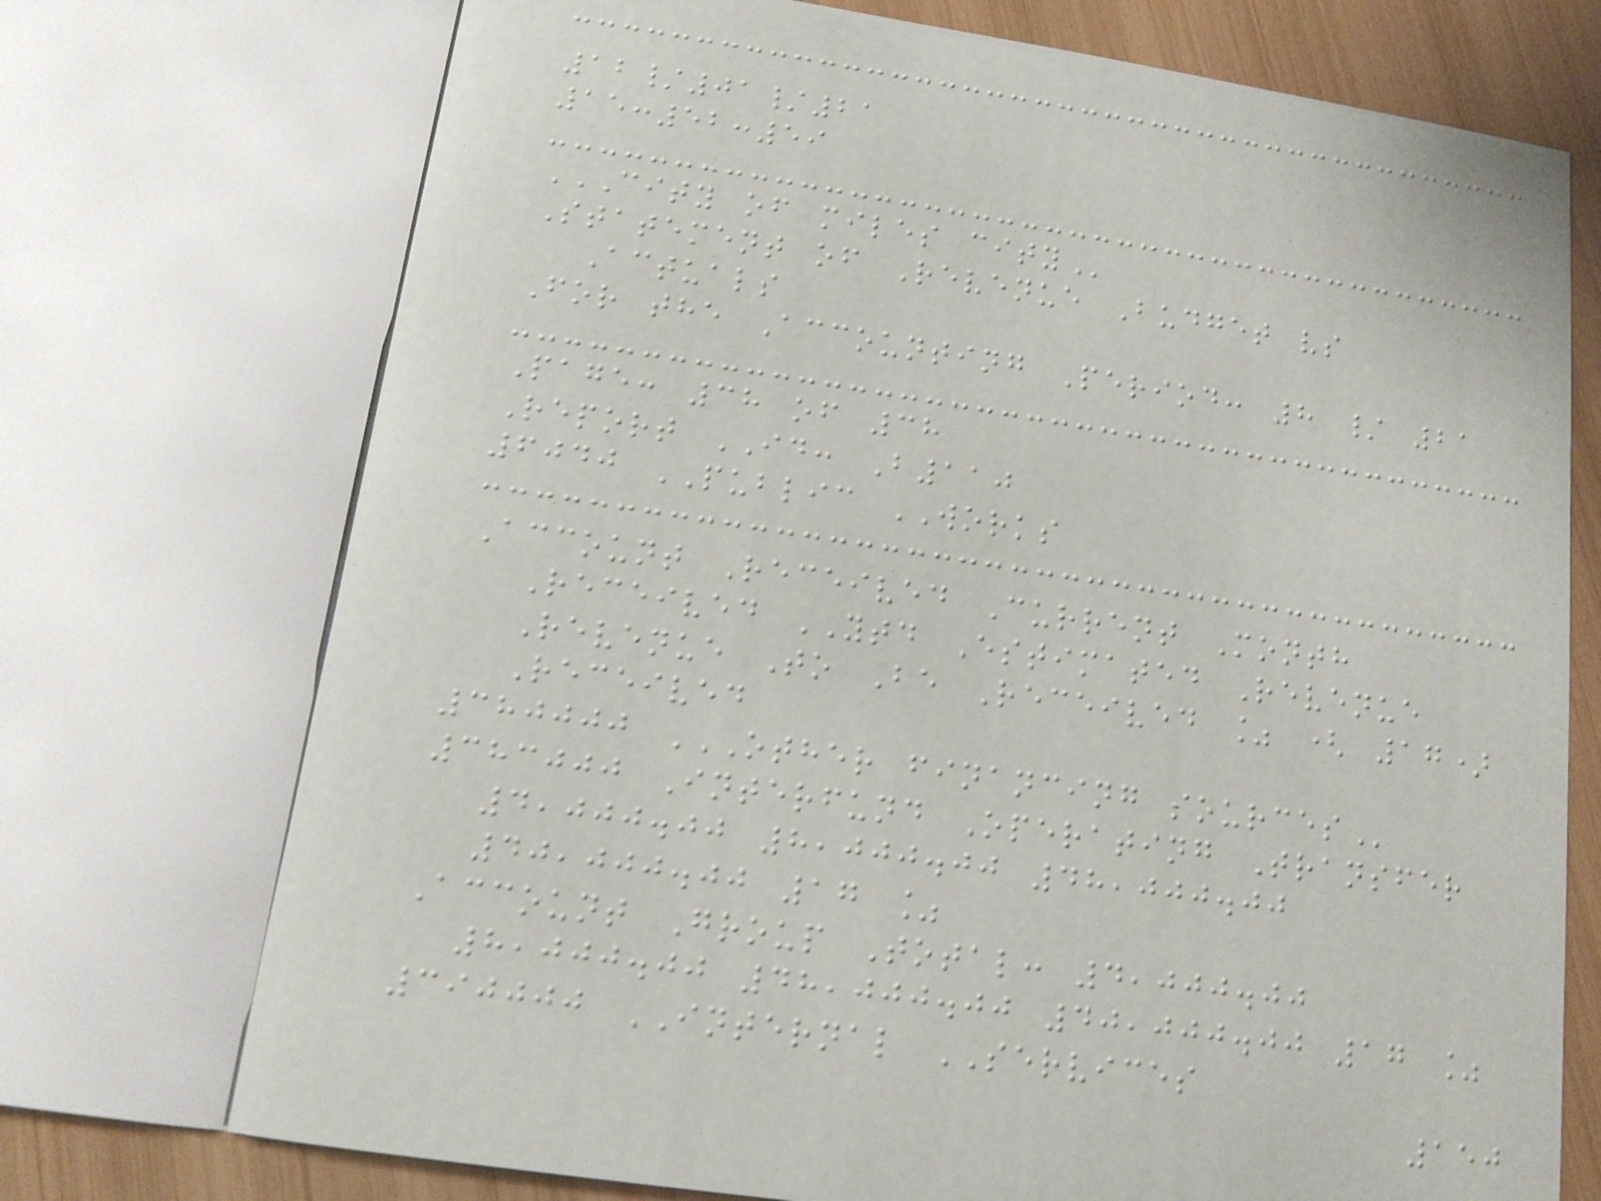12/01/21
15:52:59
CITY OF MILES CITY
Statement of Revenue Budget vs
Actuals
For the Accounting Period: 8 / 21
Page: 38 of 38
Report ID: B110
6040 PUBLIC WORKS
Account Received Current Month
Received YTD Estimated Revenue
Revenue To Be Received % ( 17)
Received
380000 OTHER FINANCING SOURCES
383000 Interfund Operating Transfer
4,000.00 8,000.00 48,000.00
40,000.00 17 %
Account Group Total: 4,000.00
8,000.00 48,000.00 40,000.00 17 %
390000 INTERNAL SERVICES
150
